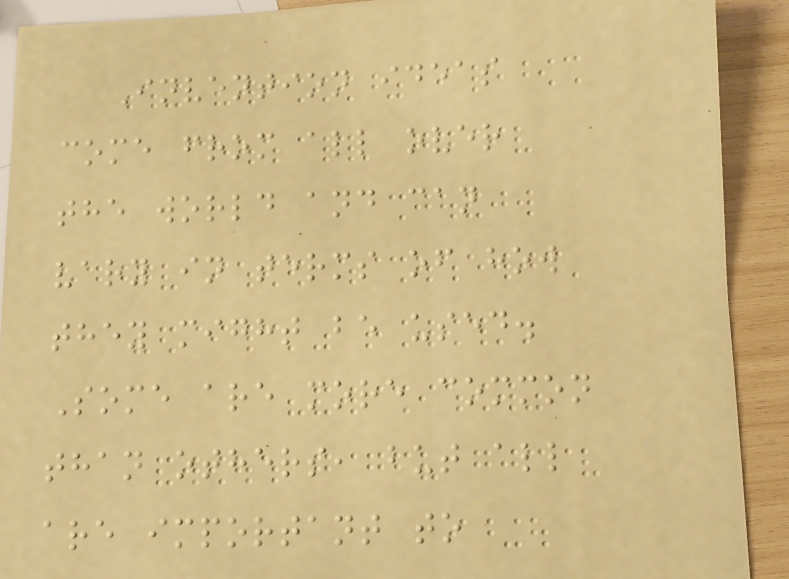Invention ideas
come from all over
the world and can
vary in terms of how
they might be used.
Some are more common
than others, but all
are important to
